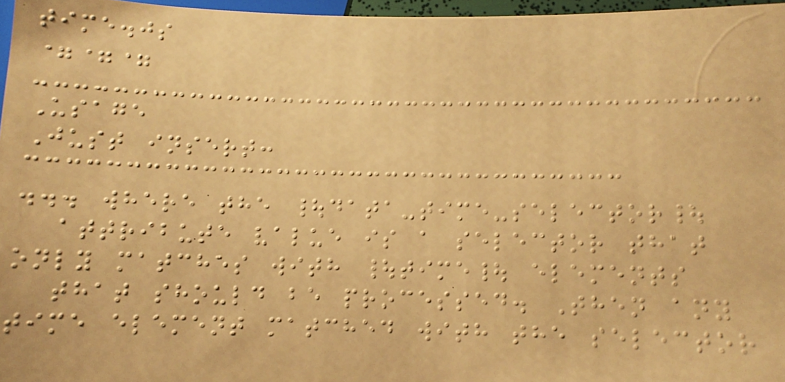time.js
===
Usage
Just insert:
... where the |data-time-selector|
attribute value is a selector that
only matches with |time| elements
that should be processed. Then any
time element matched with the selector
